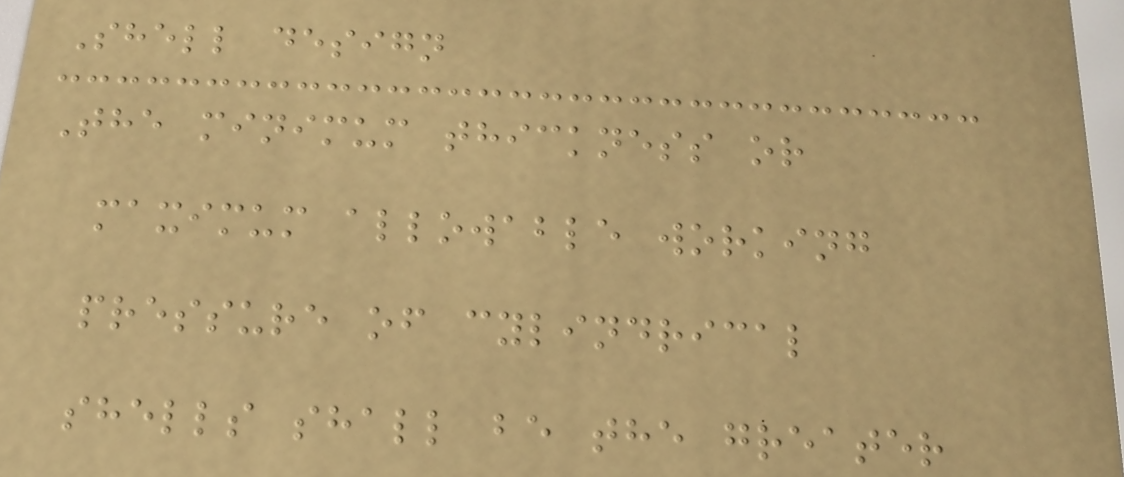Shell design
The minimum thickness or
maximum allowable working
pressure of cylindrical
shells shall be the greater
